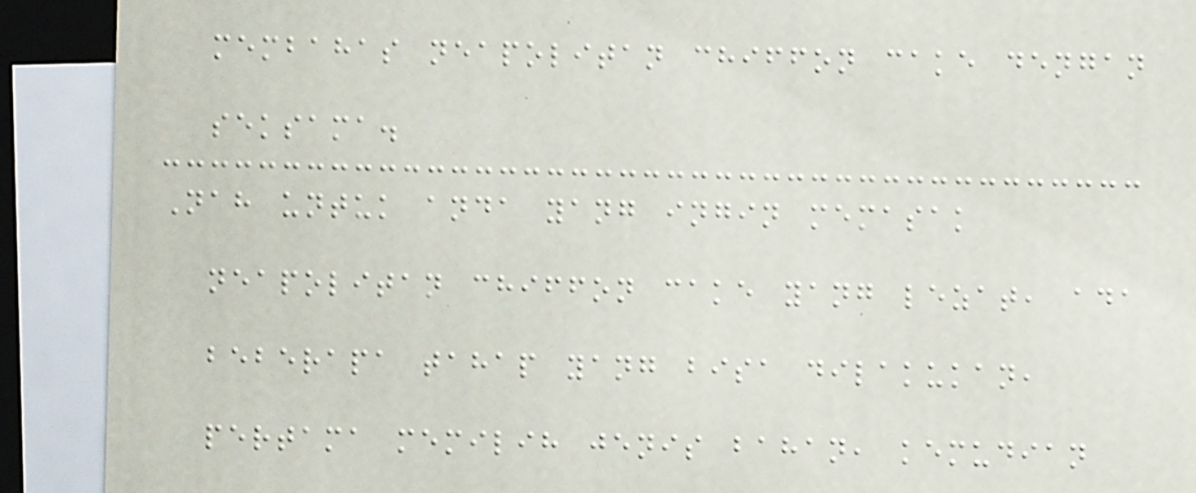membahas neapolitan chiffon cake dengan
seksama.
Nah untuk anda yang ingin memasak
neapolitan chiffon cake yang lezat, ada
beberapa tahap yang bisa dilakukan,
pertama memilih jenis bahan, kemudian
